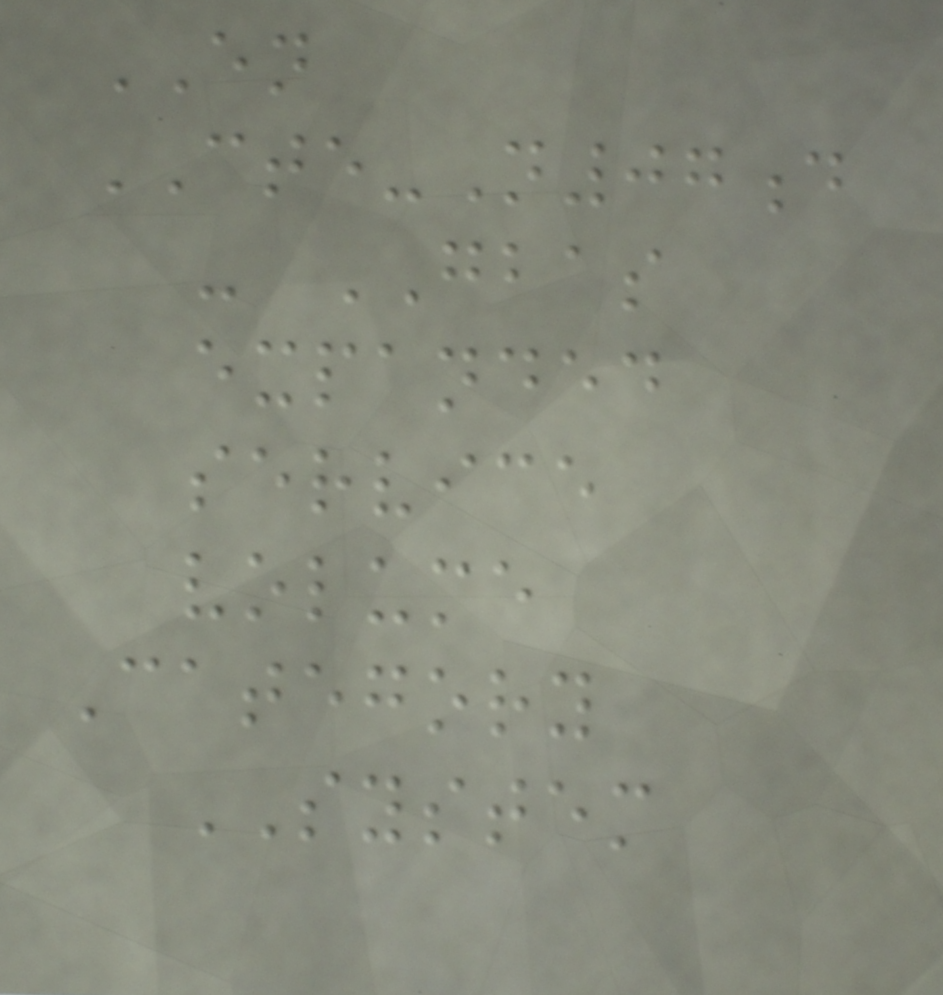EN
CTE-N07d
- GBAS
expanded
service
volume
Category
SYSTEM
